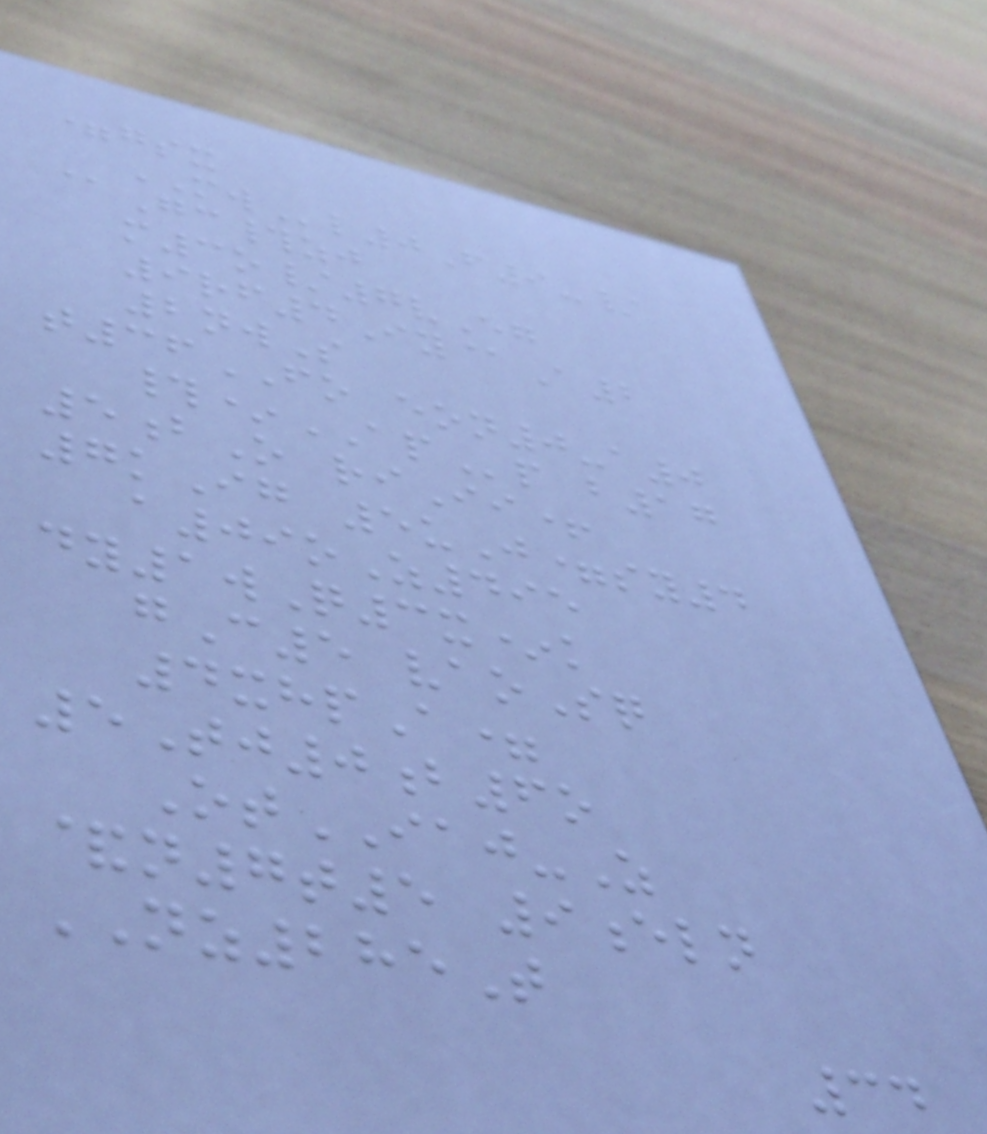=gsx
MWl0F9-/
@Gc#zj
m3o/7vEg
9rf4Iy@A2
2nwS
t36FO eon0-a0
#*APp b17
5bO riIi+
7kIg 5uJ=sy4
a09oZ495
dy1wQ3x*k
gC5 vaoSq
4xhpA=
5Tj0b6o
OtIAJ-Z
&n7t5 9eln
NZ285T
34
